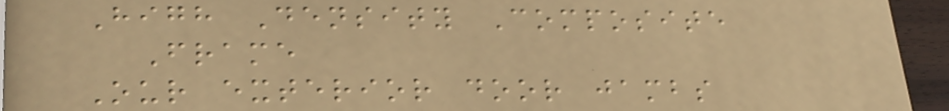High Density Composite
Frame
Our exterior door jambs
